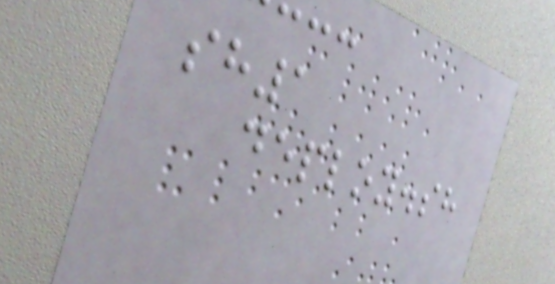sh1
deploy.sh
